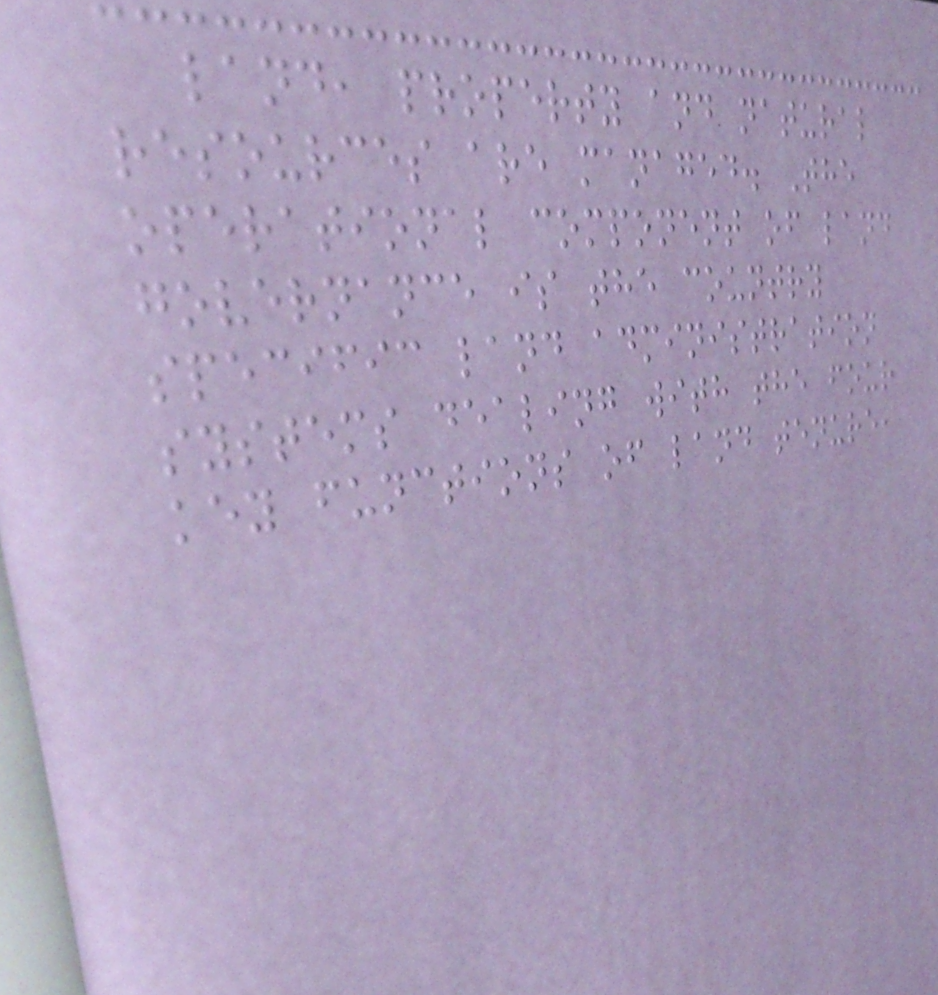land, property and natural
resources are managed. The
operational component of land
governance is the country
specific land administration
systems dealing with the four
key functions of land tenure,
